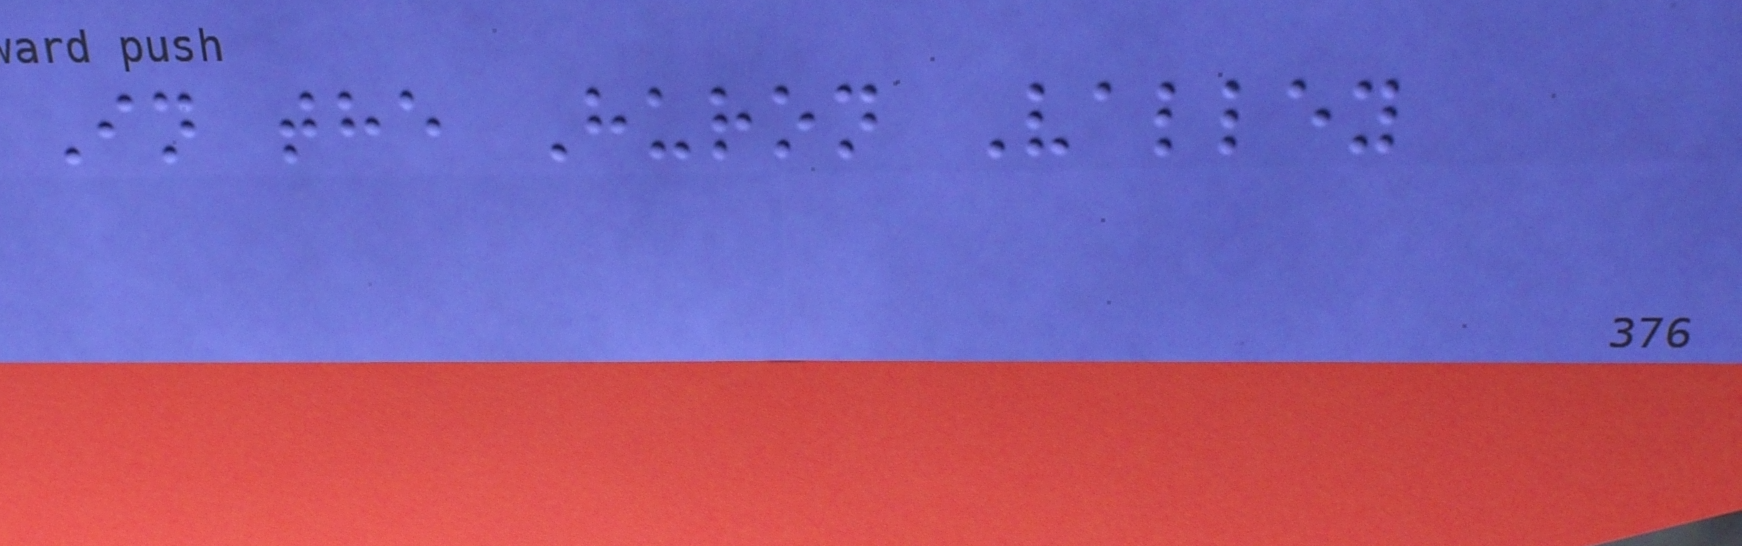In the Huron Valley
